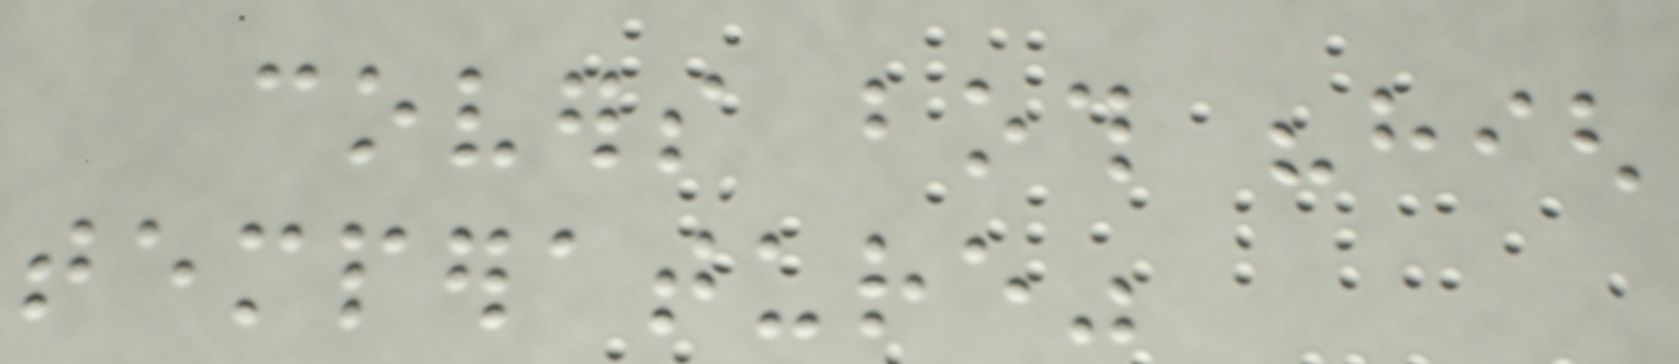covers both "high
temperature"
